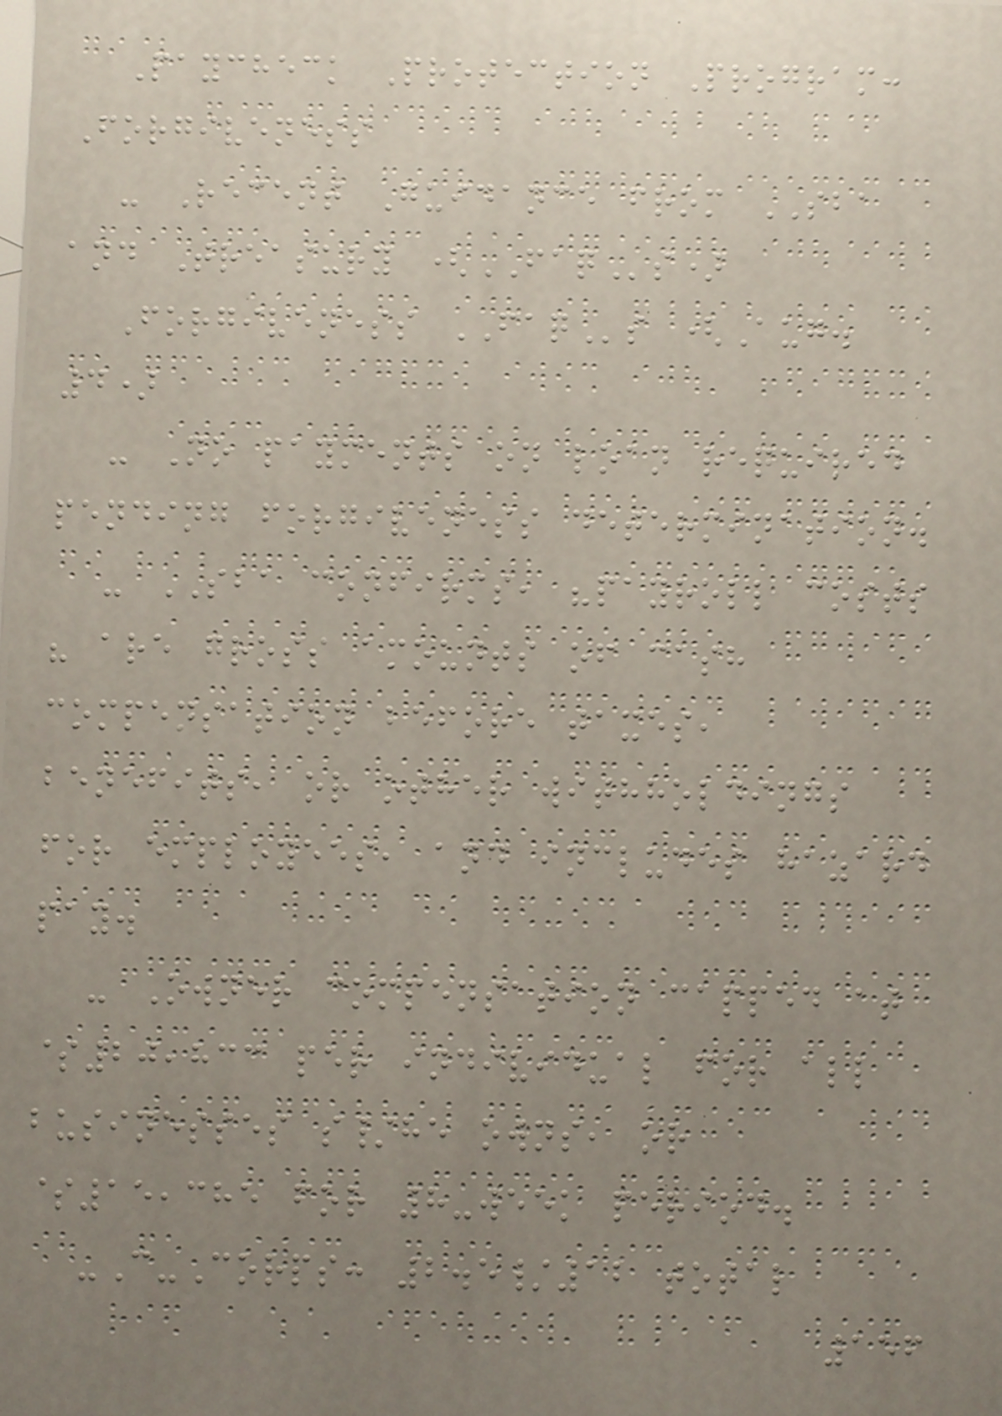Paycheck Protection Program:
Forgiveness
- Recent Guidance from SBA
and Treasury (FAQs)
Forgiveness FAQs (Aug.
4)
- No payments on loan required
pending forgiveness determination.
- SBA confirms, "payroll costs
" are gross amounts of cash
compensation before taxes,
benefits, or other withholdings
for employees, and includes hazard
pay.
- Owner compensation capped at
$20,833 per individual for all
businesses s/he owns, or
$15,385 for 8-week period.
-C-Corps: 2.5/12 total
156
